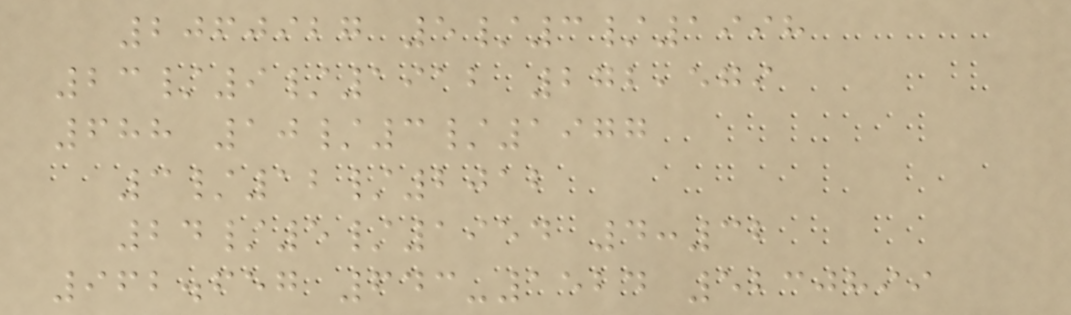2060927 5/3/1998
23/9/1912 272,579
688 10/3/1977
3/12/2012
24/5/1954 4:32
962.657 643-1524 5230899
